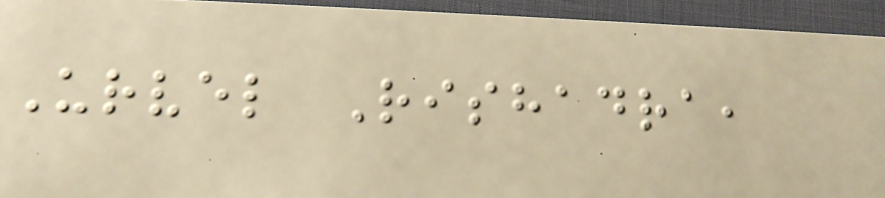Urvel Rishadra,
